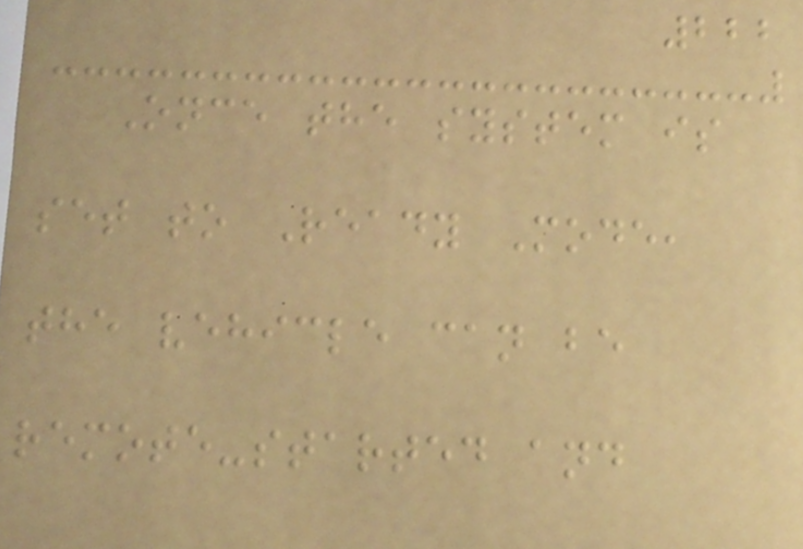222
Once the system is
set to Ready Mode,
the vehicle can be
remote-started and
